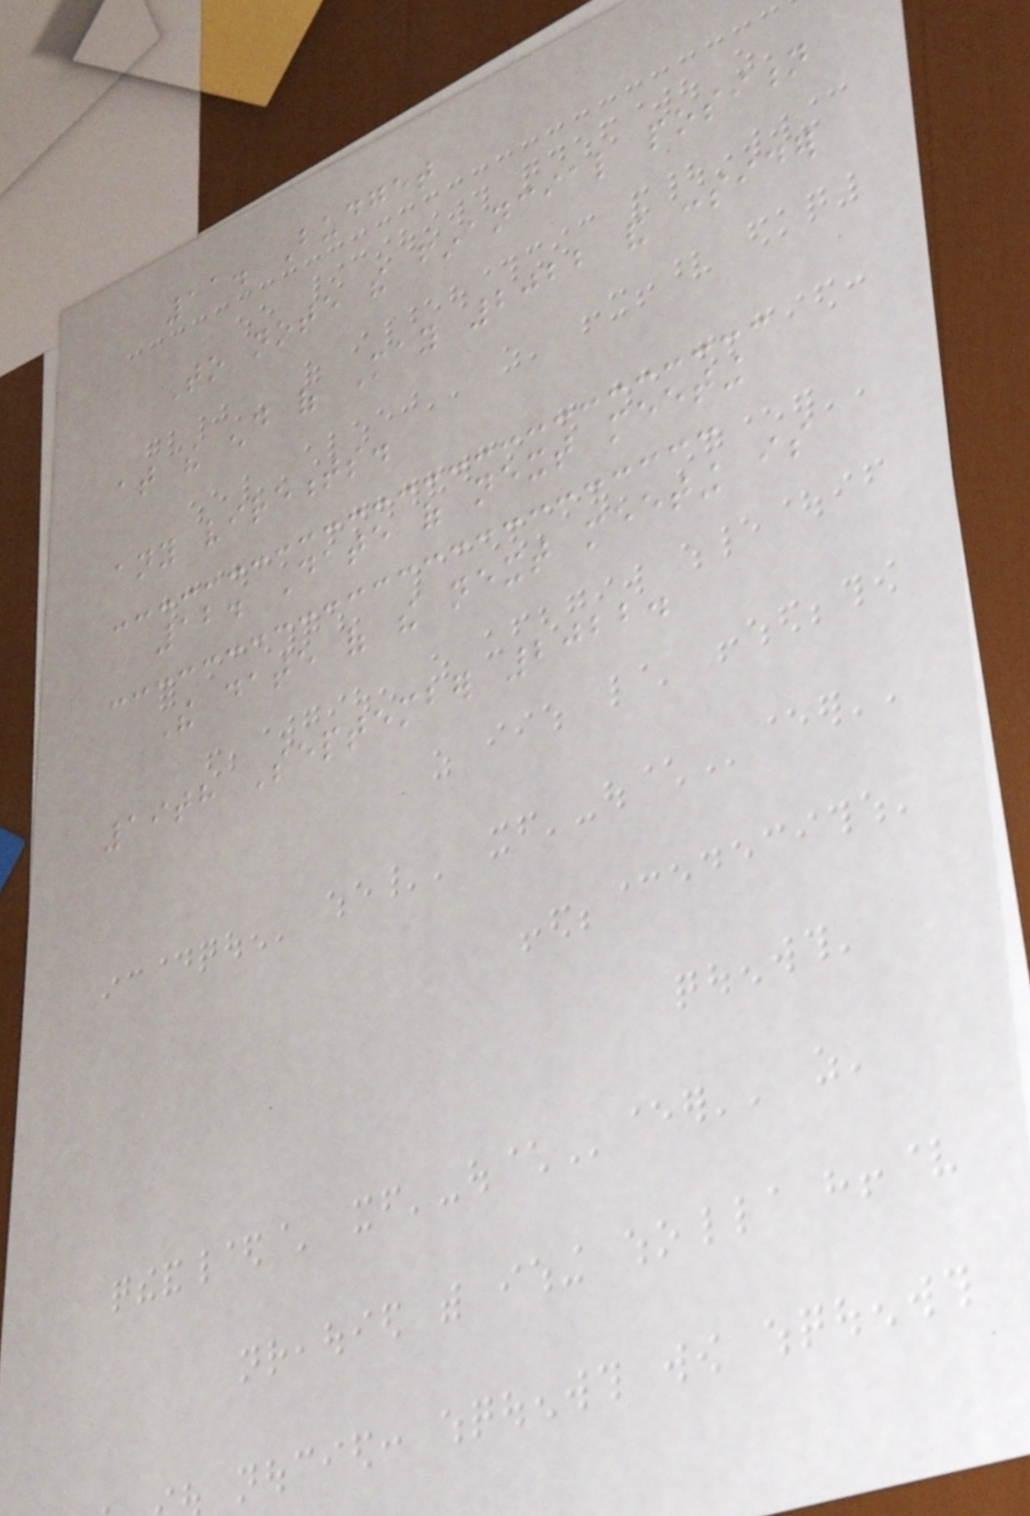11. Budget
To note the financial position
at the end of May 2022 and consider
any virements.
12. Date of next meeting
The date of the next meeting is
19th September 2022.
